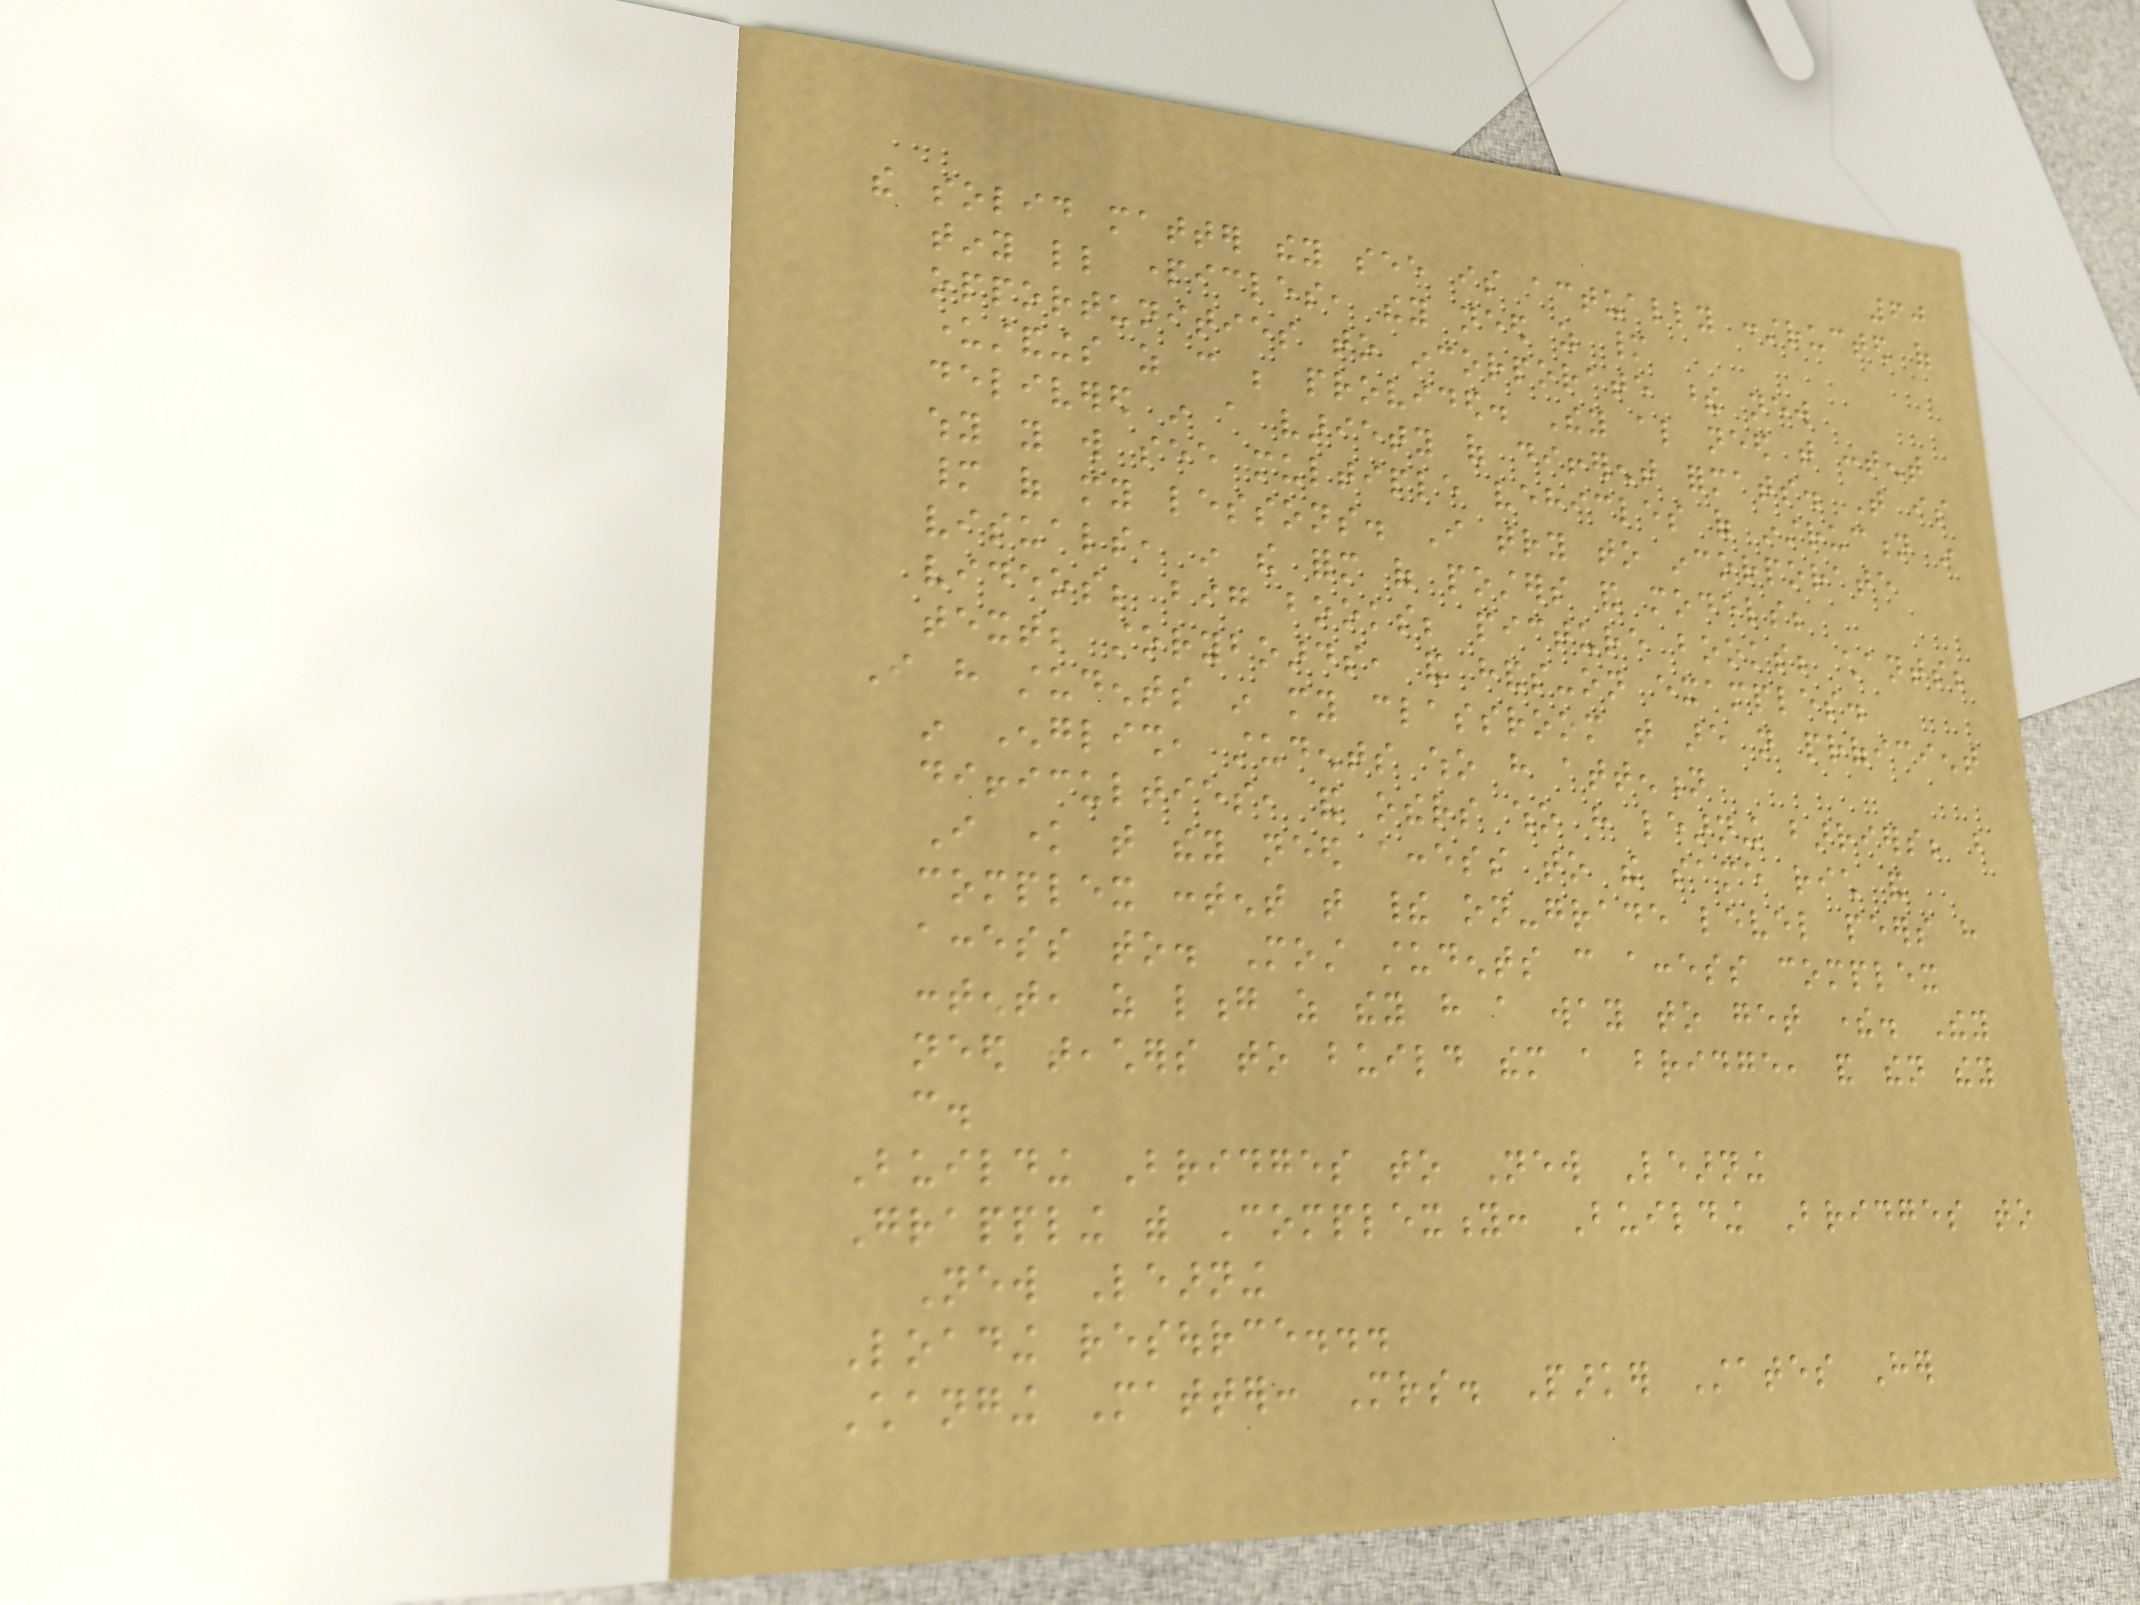60
the solid matter they see is actually constructed of
tiny little particles, they need as many
opportunities to incorporate these new
understandings as can be provided. They also need that content
delivered in a variety of different formats. That is
why you will see multiple vehicles of instruction in
many of my lessons. I try to incorporate
visuals, in the form of posters and models;
videos; big books; picture books; chants;
text; storyboards, and hands-on examples.
I have students in my classroom that are not proficient
in English, students who have attention
difficulties, and others who have learning barriers; but
I know that they need access to the same rich and
complex content that their on-grade level peers have
access to. Most students can access complex
content, as long as they have a way to get there. They
need teachers to build them a bridge, and then they
can.
Building Bridges to New Learning
Grappling with Complexity: Building Bridges to
New Learning
Loading resource...
Changing Matter: Mrs. Parker States Her
